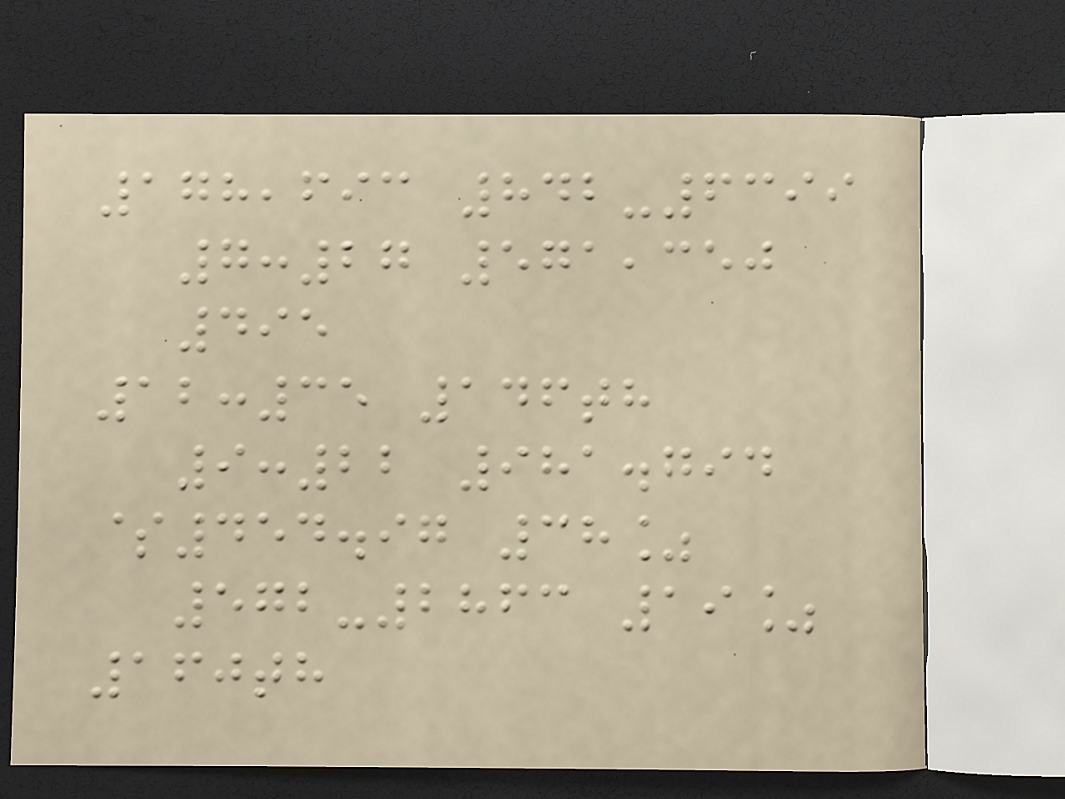178,693 842-6399
7:27 571,350
495
12:35 146th
9:22 981.794
$454.97 38%
572-2863 19%
160th
